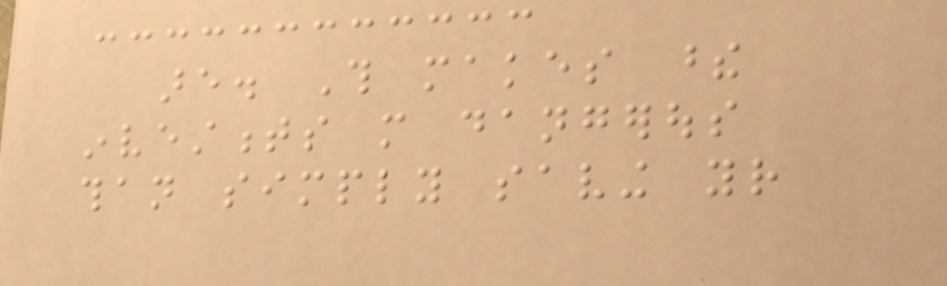are. This makes these
investments more dangerous
than simply saving your
